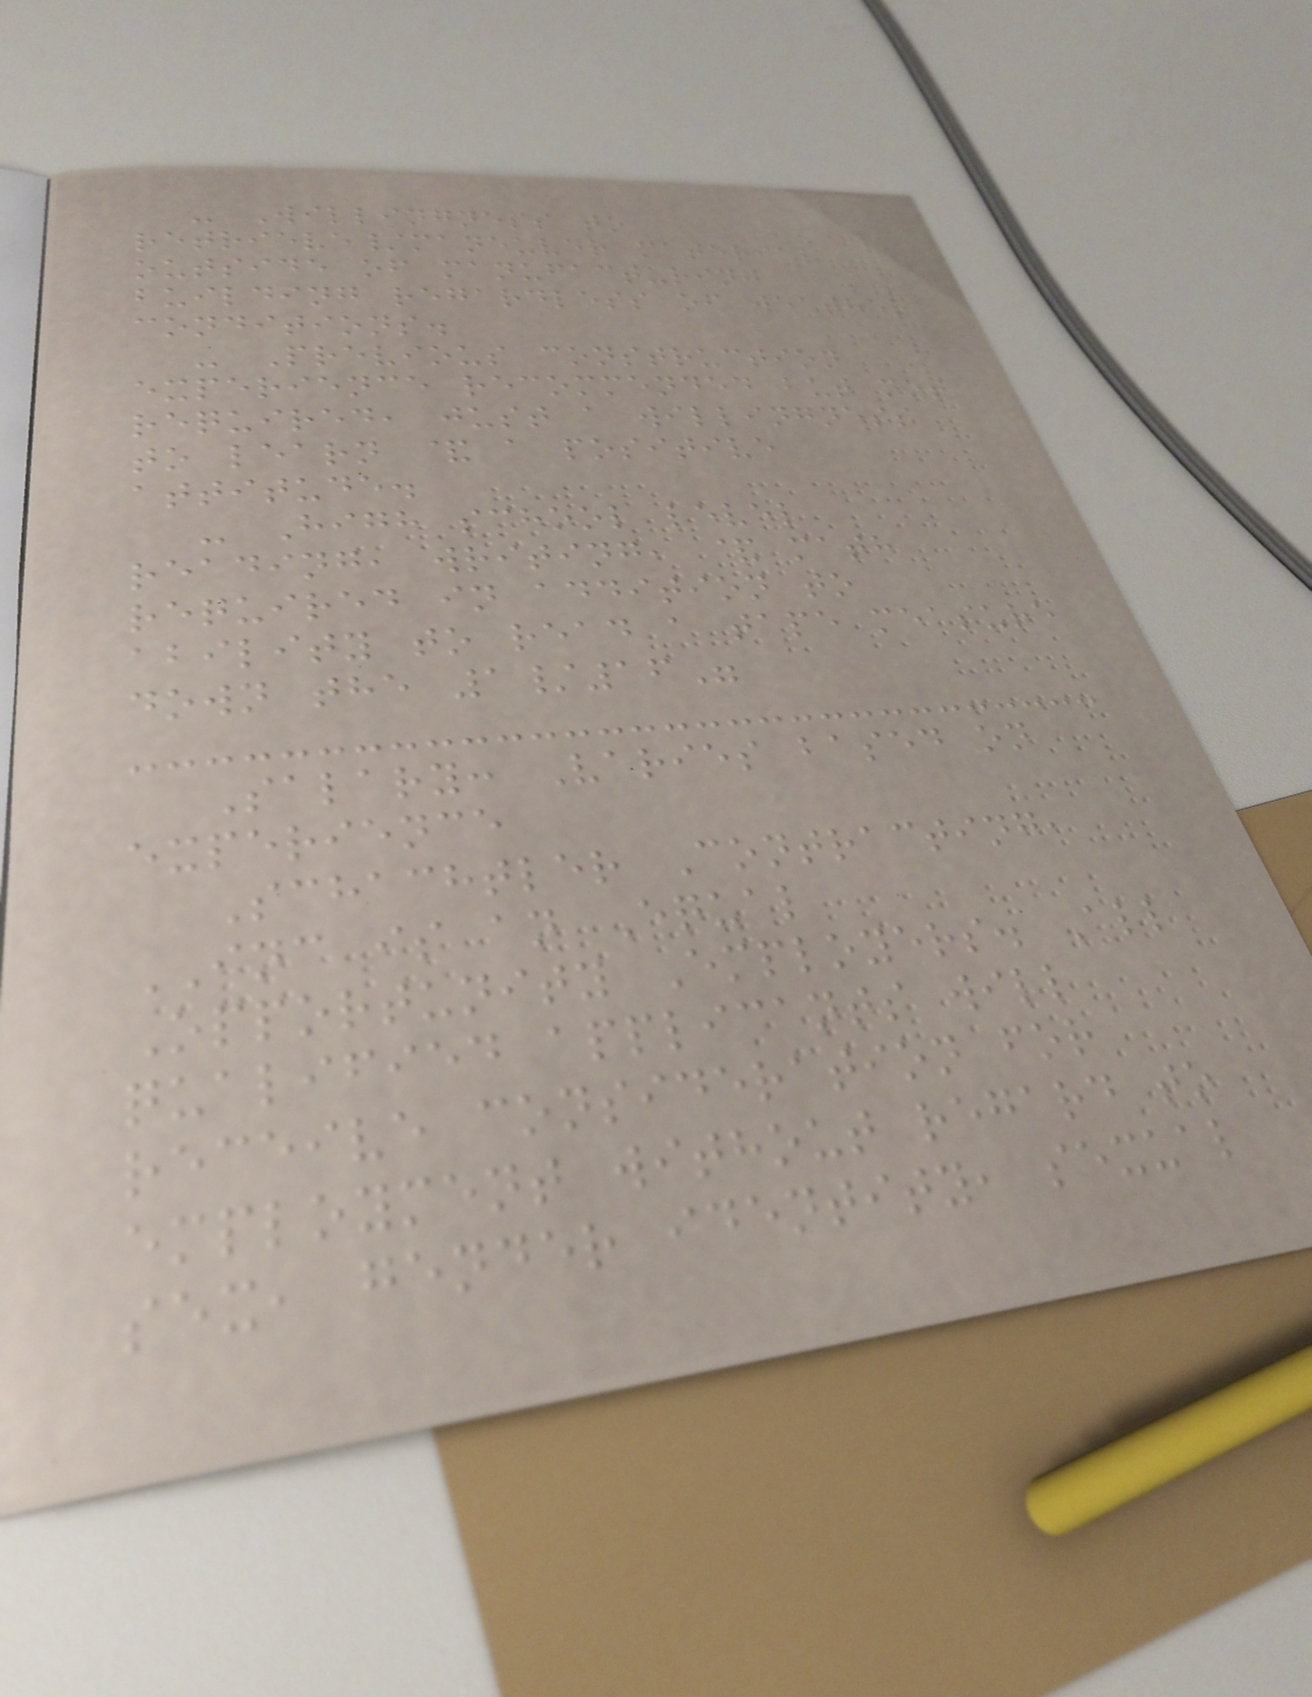- Willingness to
retrieve/maneuver material
outside of manufacturing
building regardless of weather
conditions.
- Previous construction
experience recommended but not
required, just a willingness
to learn & a positive
attitude.
- High school level
reading, writing, & math
required in addition to
ability to read a tape measure
down the 1/16"
Salary: Varies based on
experience
Schachtler Contracting,
INC is an Equal
Opportunity Employers. All
qualified applicants will
receive consideration for
employment without regard to
sex, gender identity, sexual
